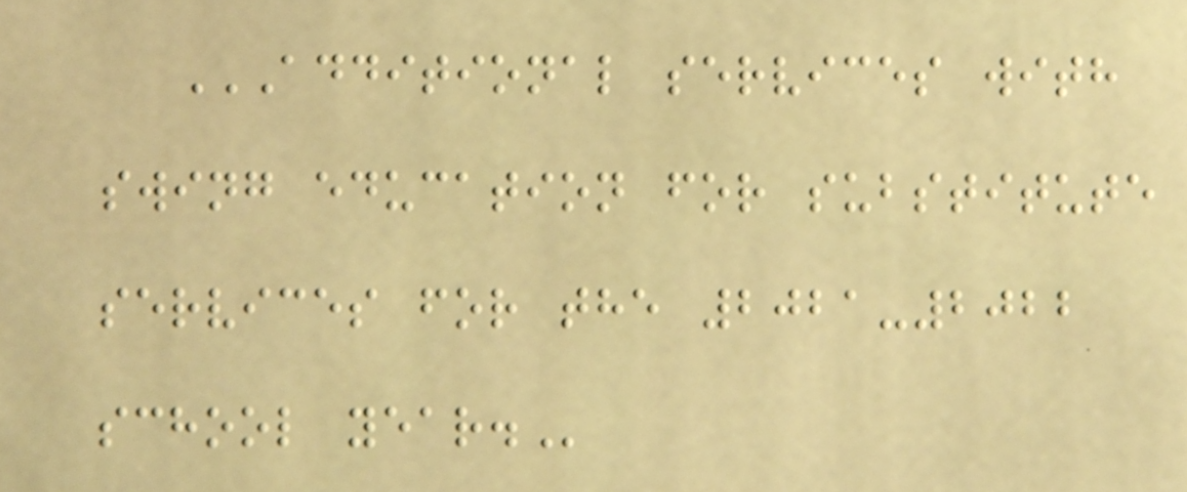ADDITIONAL SERVICES WITH
SWING EDUCATION FOR SUBSTITUTE
SERVICES FOR THE 2021-2022
SCHOOL YEAR.
